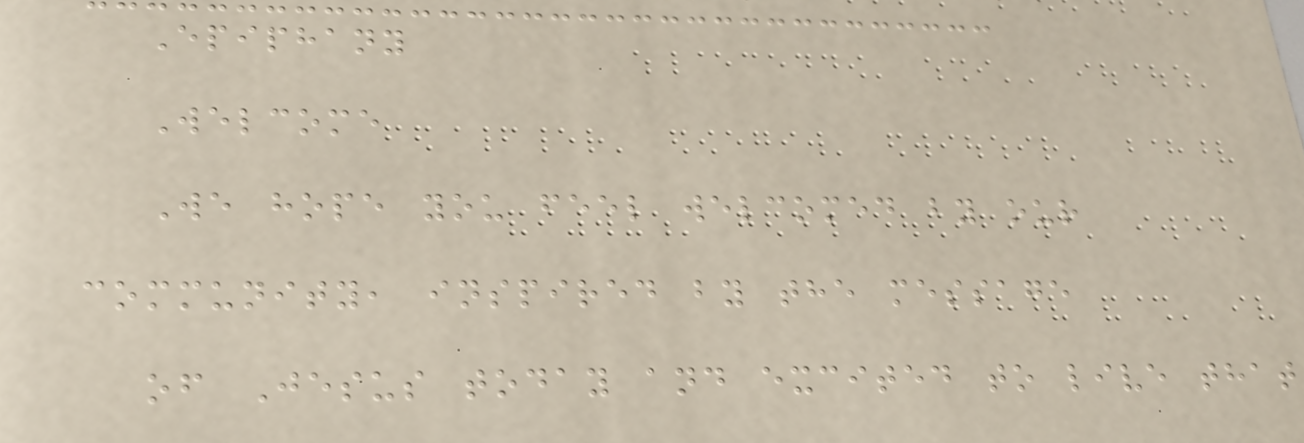Epiphany
Welcome
We hope you feel welcomed by our
community, inspired by the message
of Jesus today and excited to live that
